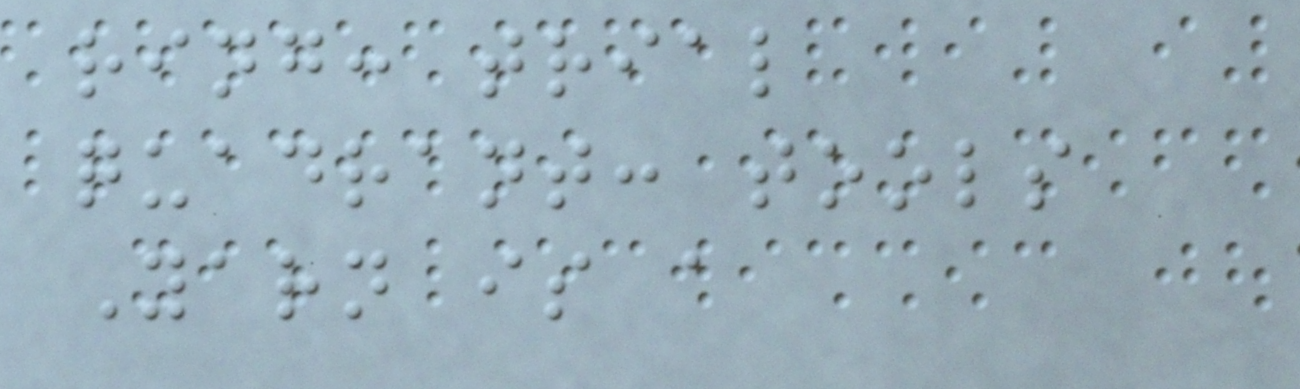ring: trial
quadrant: tools
Yarn is a
